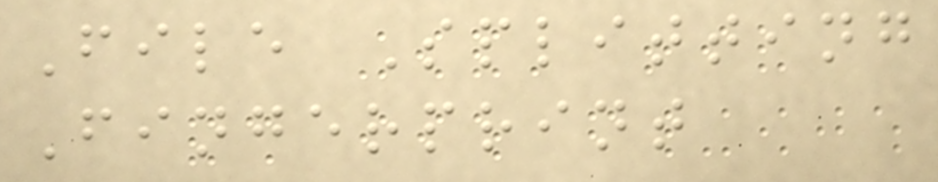File Splitting
Fingerprint
